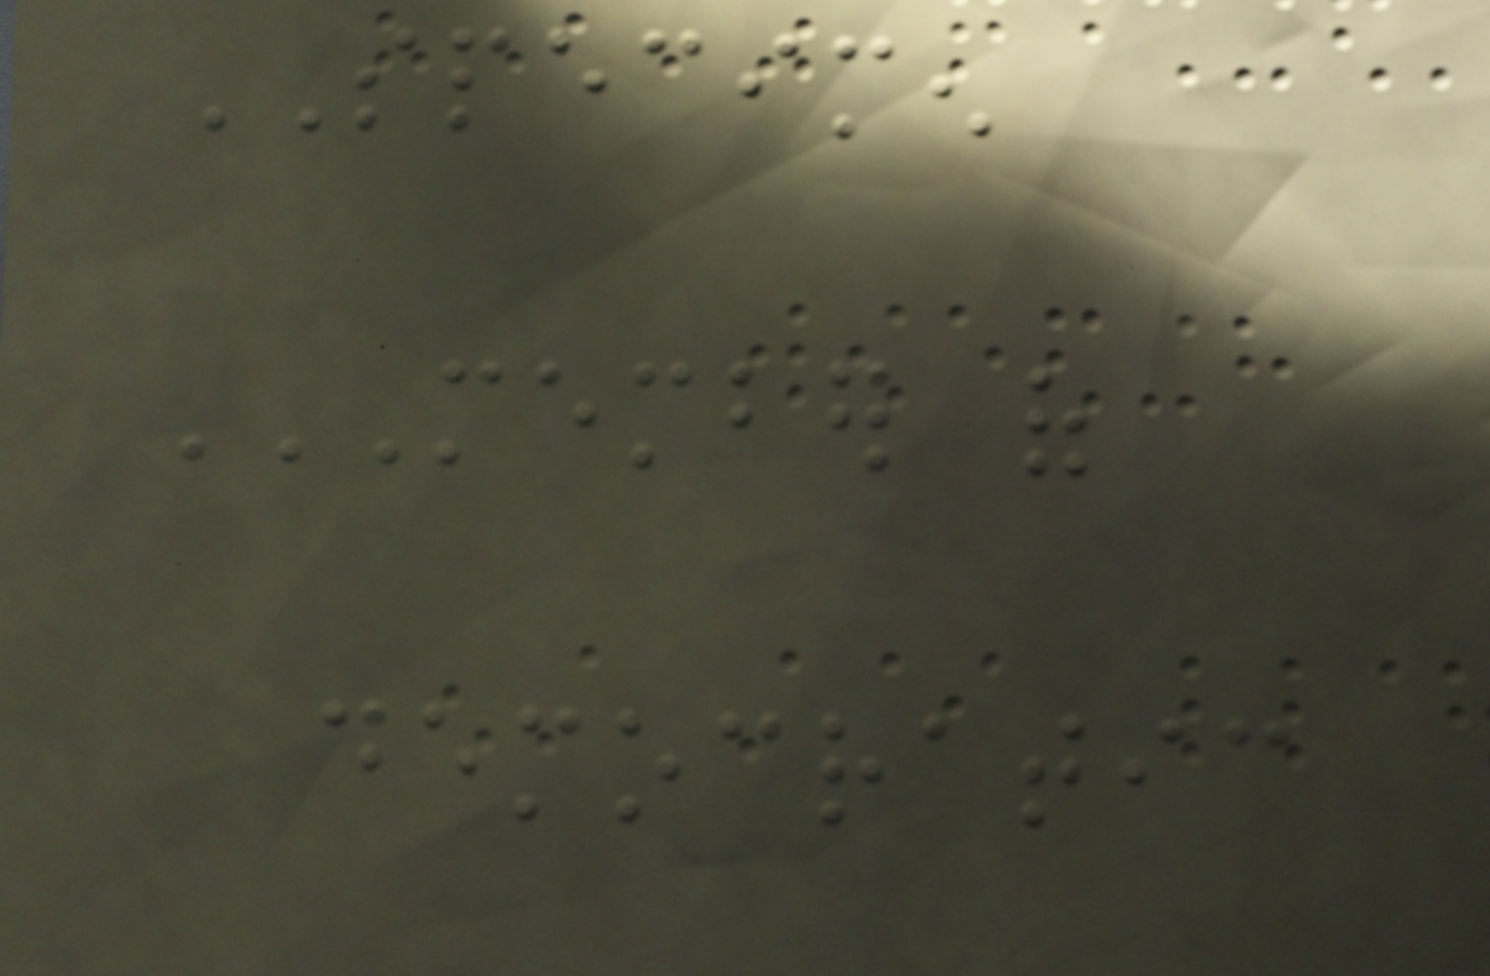SPECIMEN
MEMBER OF
DEMOCRATIC
